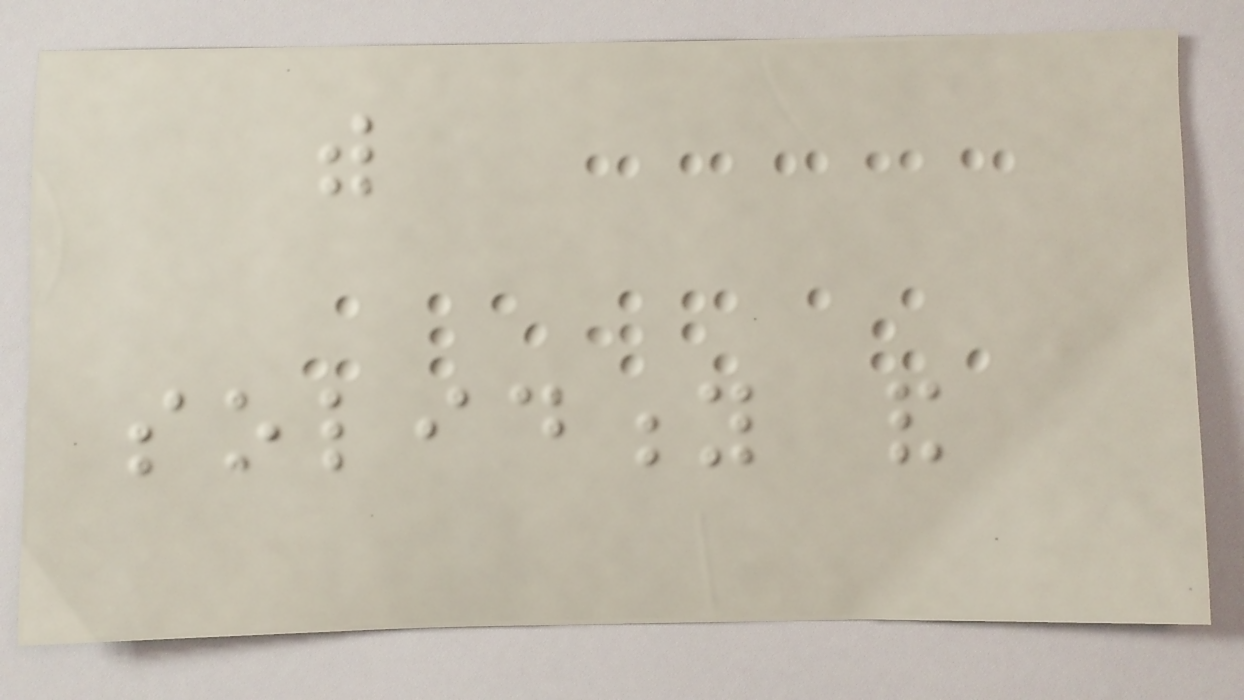with
solidity and
